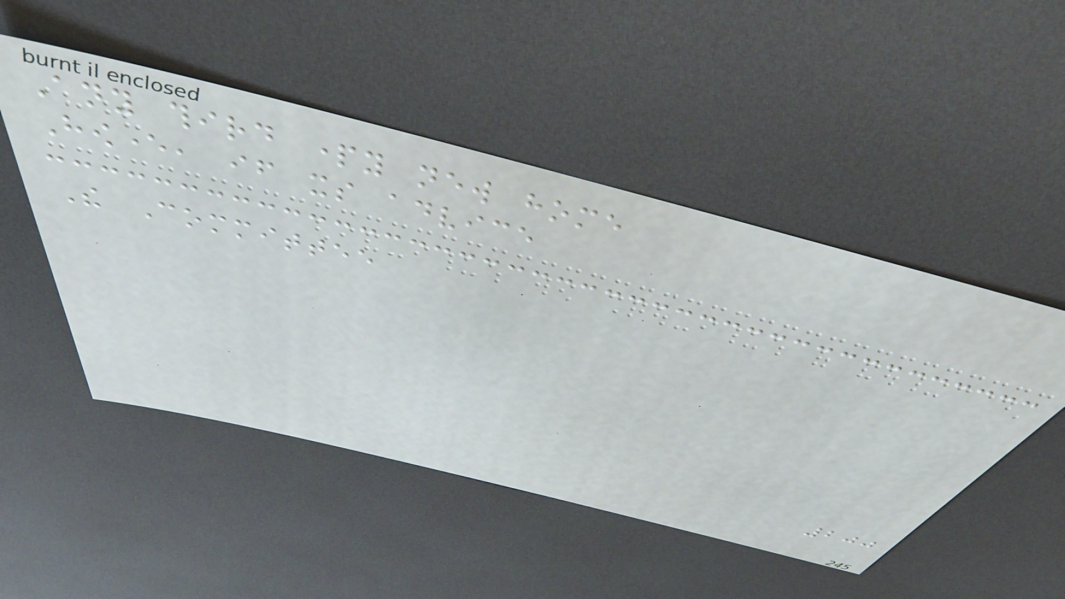Any third party new home
However, if its advice
The Committee
200
